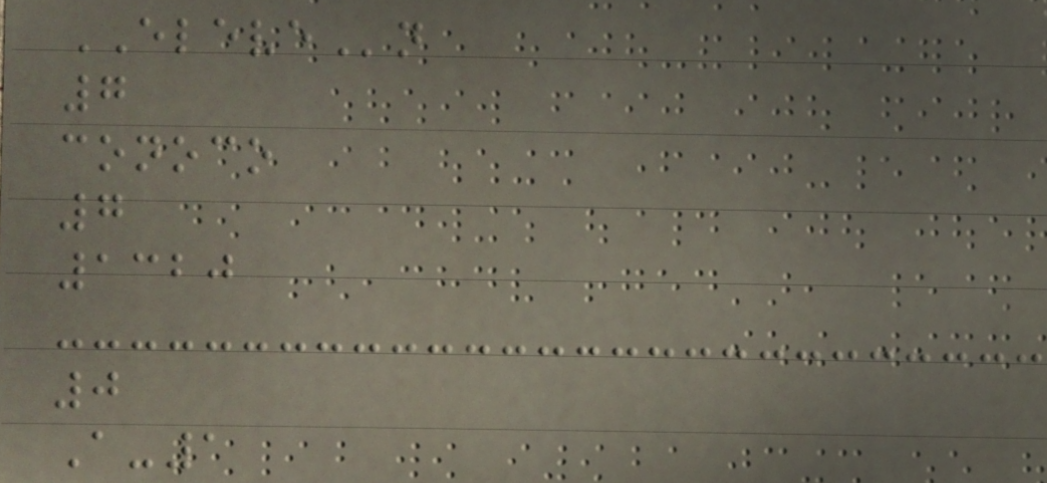ELEVEn
7
conoco
7
1320
0
A-1
